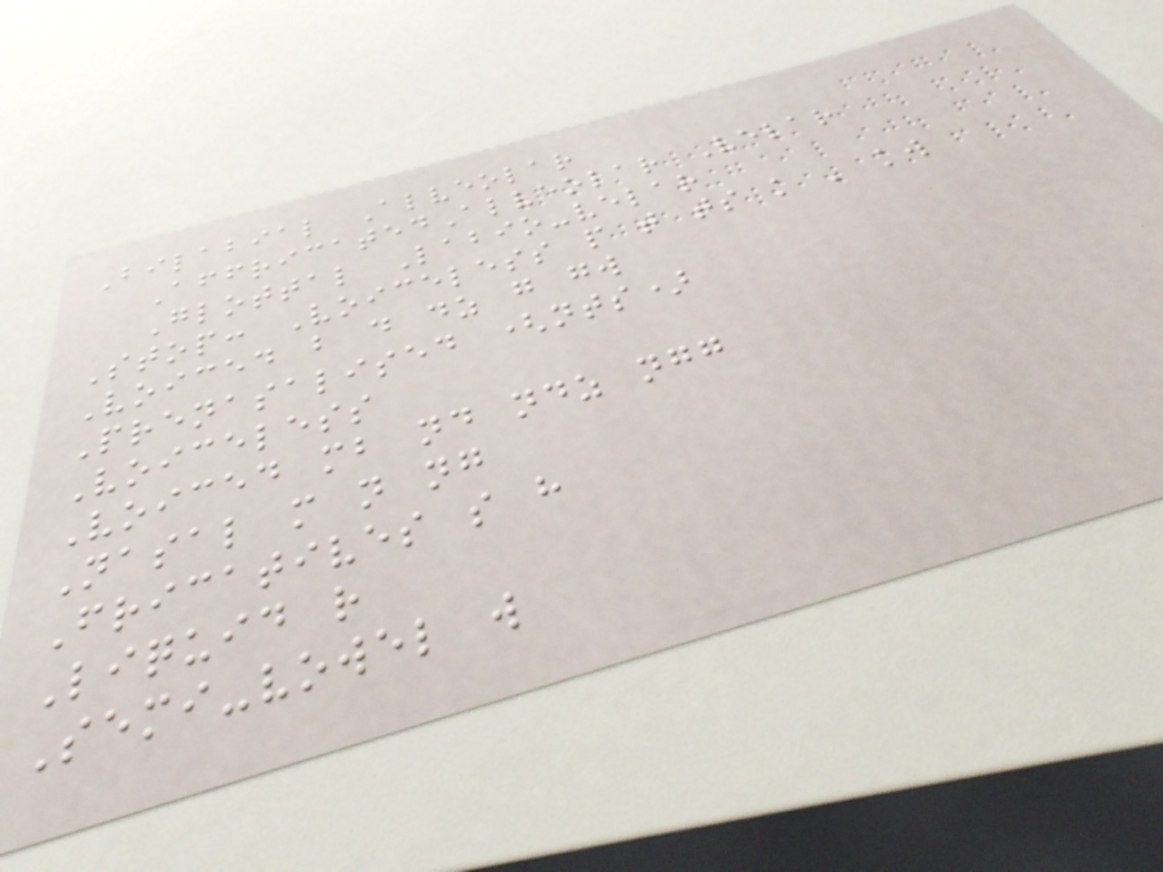Bilabial Alveolar
AffricatedAlveolar Velar
Glottal Labio-velar
Stop: Voiceless p t ts k ' kw
Voiced b d dz g gw
Prenasalised (nts)
Voiceless
Voiced mb nd ndz ngg
Nasal m n ng
Fricatives s h
Liquid r
Semi-vowel w
